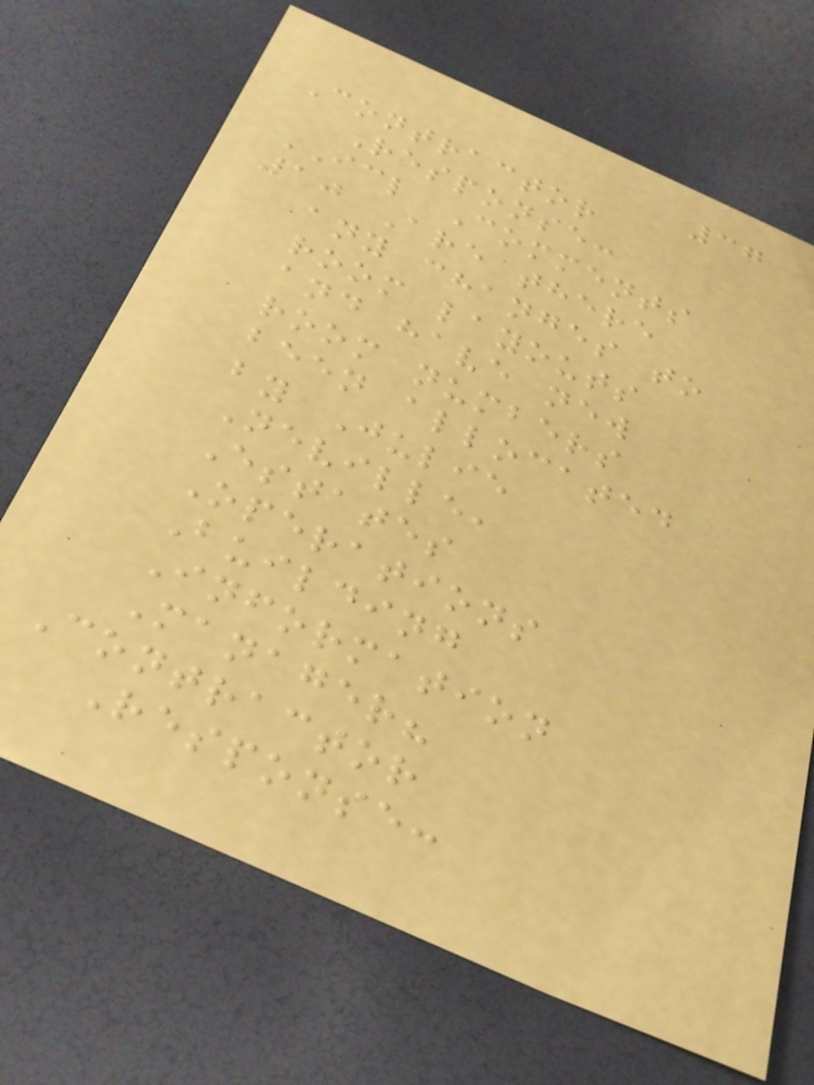37
Contractor
Response:
ICL Comments
10 Are there
any changes to
room layouts
and have new
room numbers
been allocated
by Julie
Neville,
Estates
Operations
Building
Information
Manager?
Contractor
Response:
